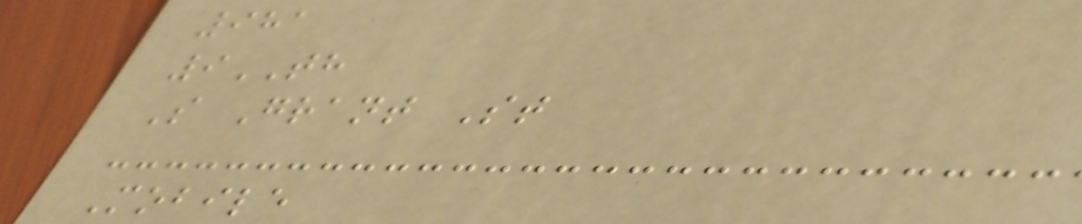981
9TH
S Grant St
Mobile
